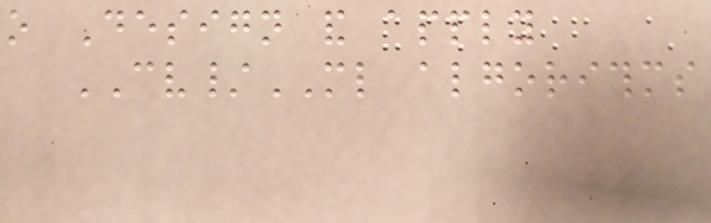o Design and apply
CV/ML algorithms
